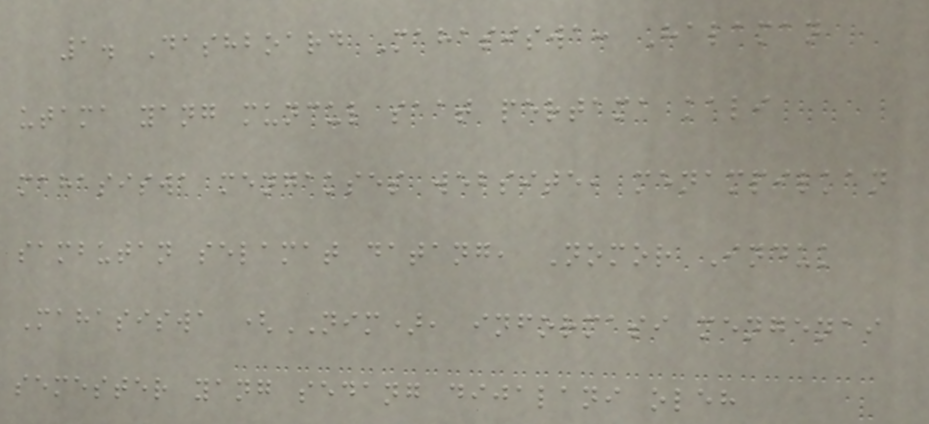1. Dashboard Mahasiswa: Halaman
utama yang muncul saat pertama kali
mahasiswa mengakses website, menampilkan
sambutan selamat datang, Nomor Induk
Mahasiswa (NIM), informasi mengenai
semester yang sedang dijalani oleh
